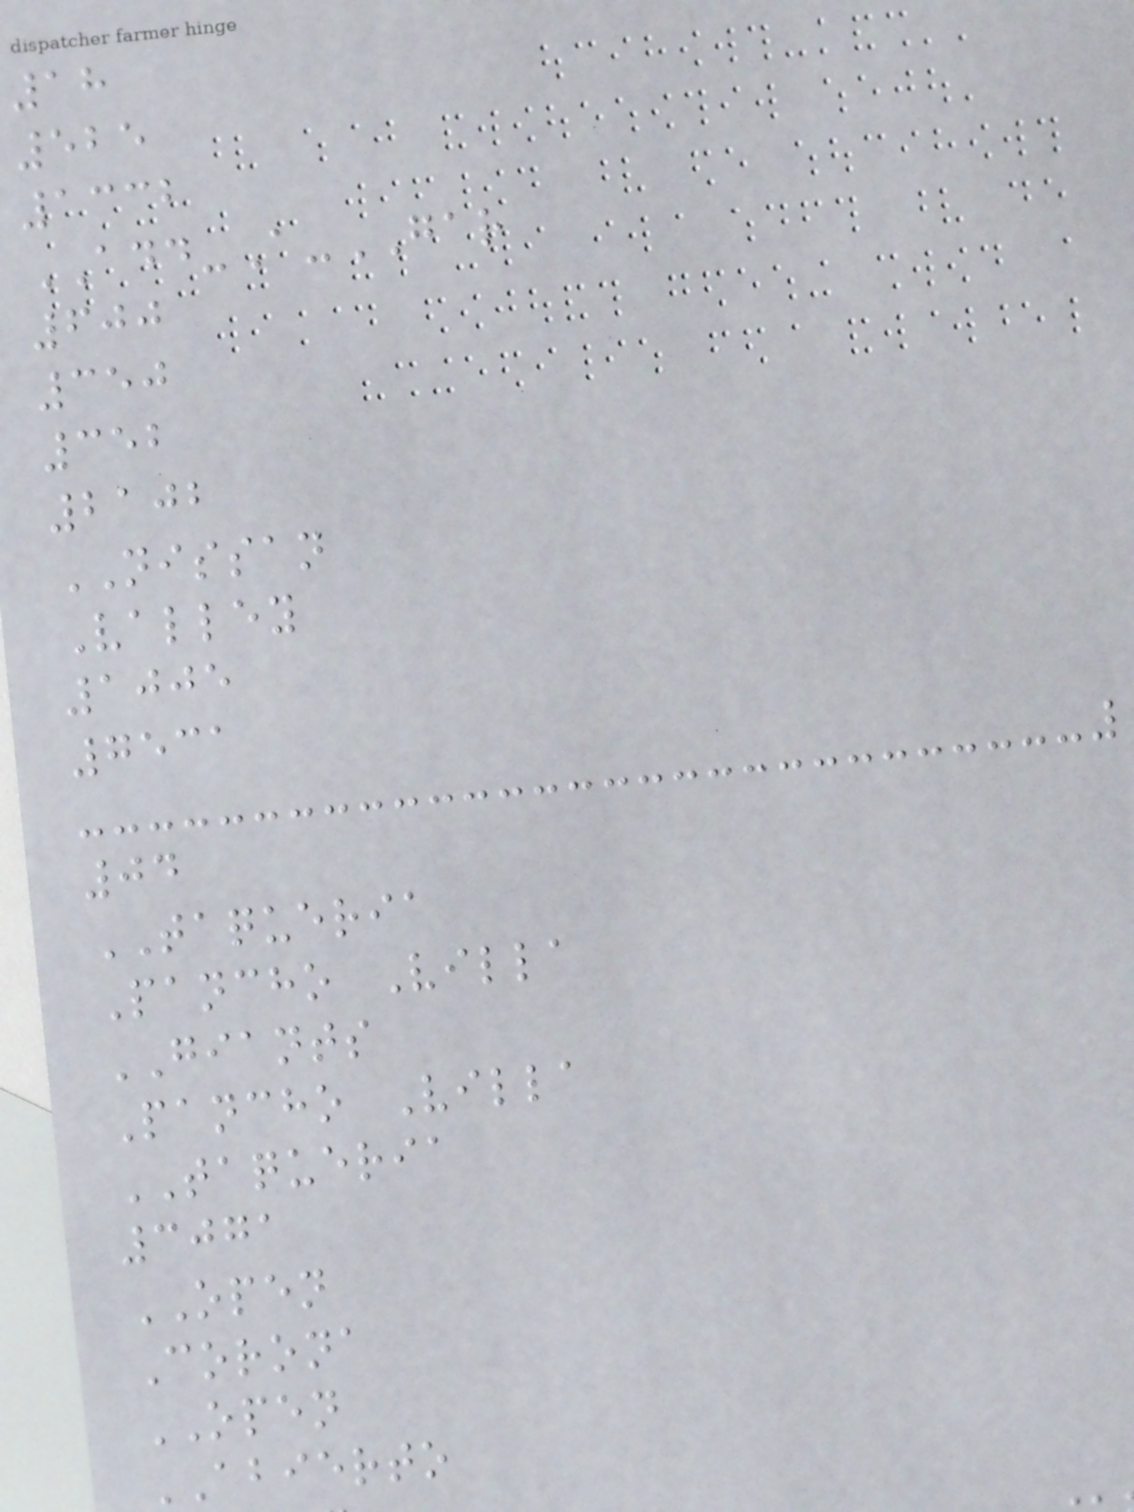18
525
1332
ADD-A-GAR
600
350
352
2102
NISSAN
Valley
1005
7531
04
TAQUERIA
Pancho Villa
GIANTS
Pancho Villa
TAQUERIA
3071
OPEN
Corona
OPEN
ABIERTO
